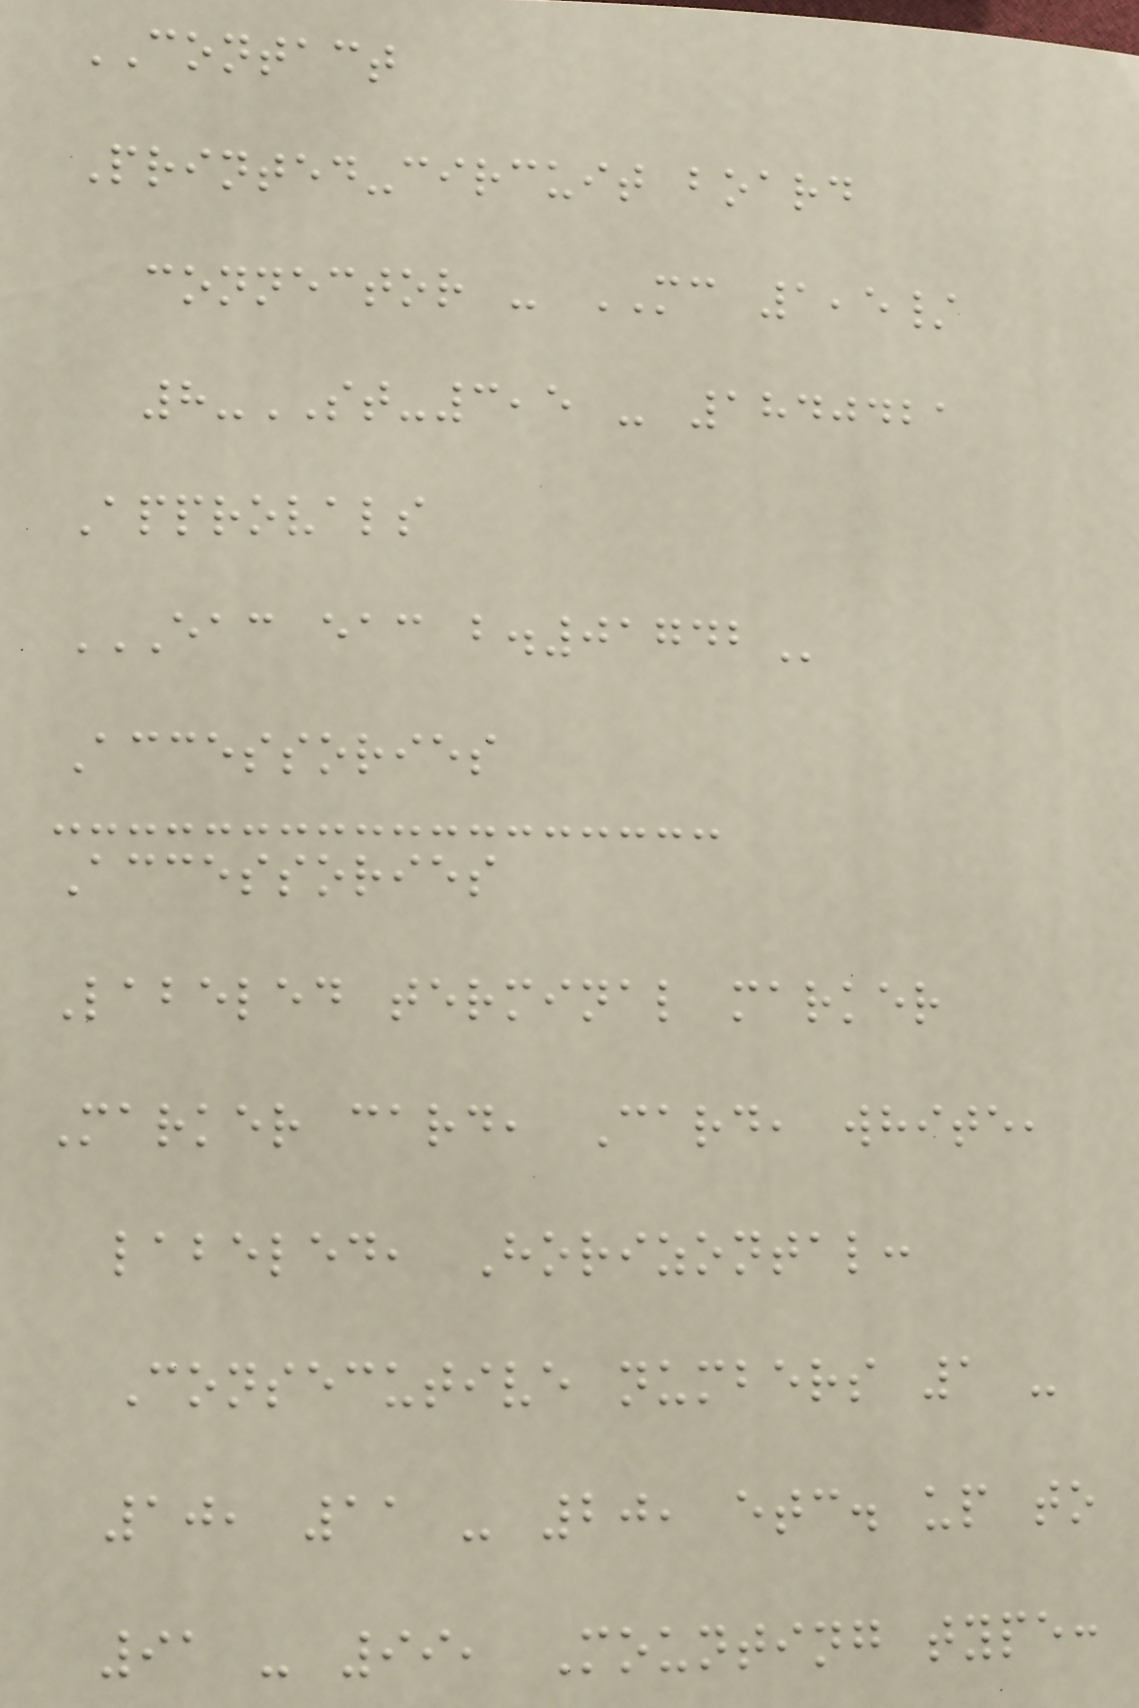CONTACT
Printed-circuit board
connector - MC 1,5/
8-ST-3,5 - 1840421
Approvals
EAC EAC B.01742
Accessories
Accessories
Labeled terminal marker
Marker card, Card, white,
labeled, Horizontal:
Consecutive numbers 1 -
10, 11 - 20, etc. up to
91 - 99, Mounting type:
